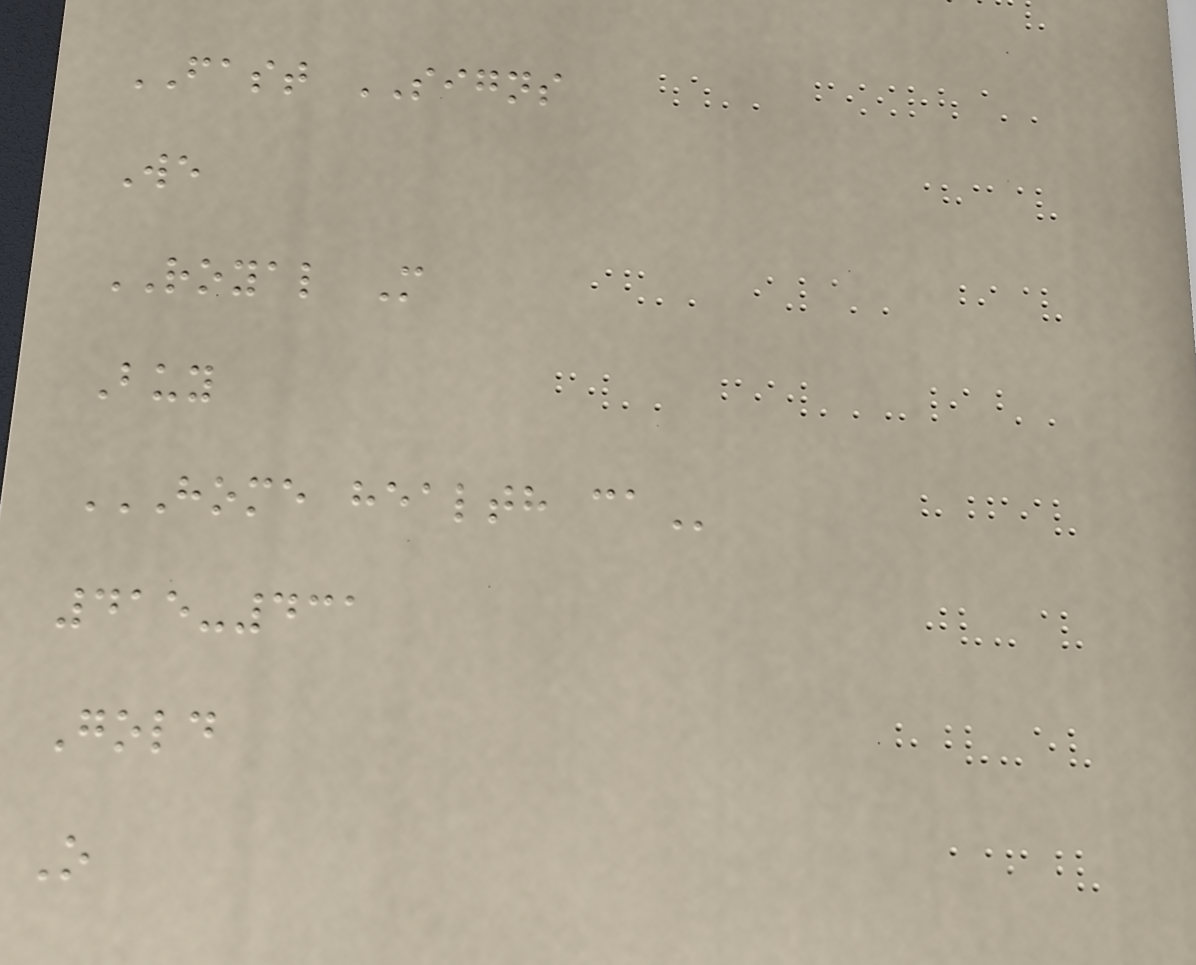FAST SIGNS
We
ROYAL M
Buy
HOME HEALTH CA
415-431
Gold
O
